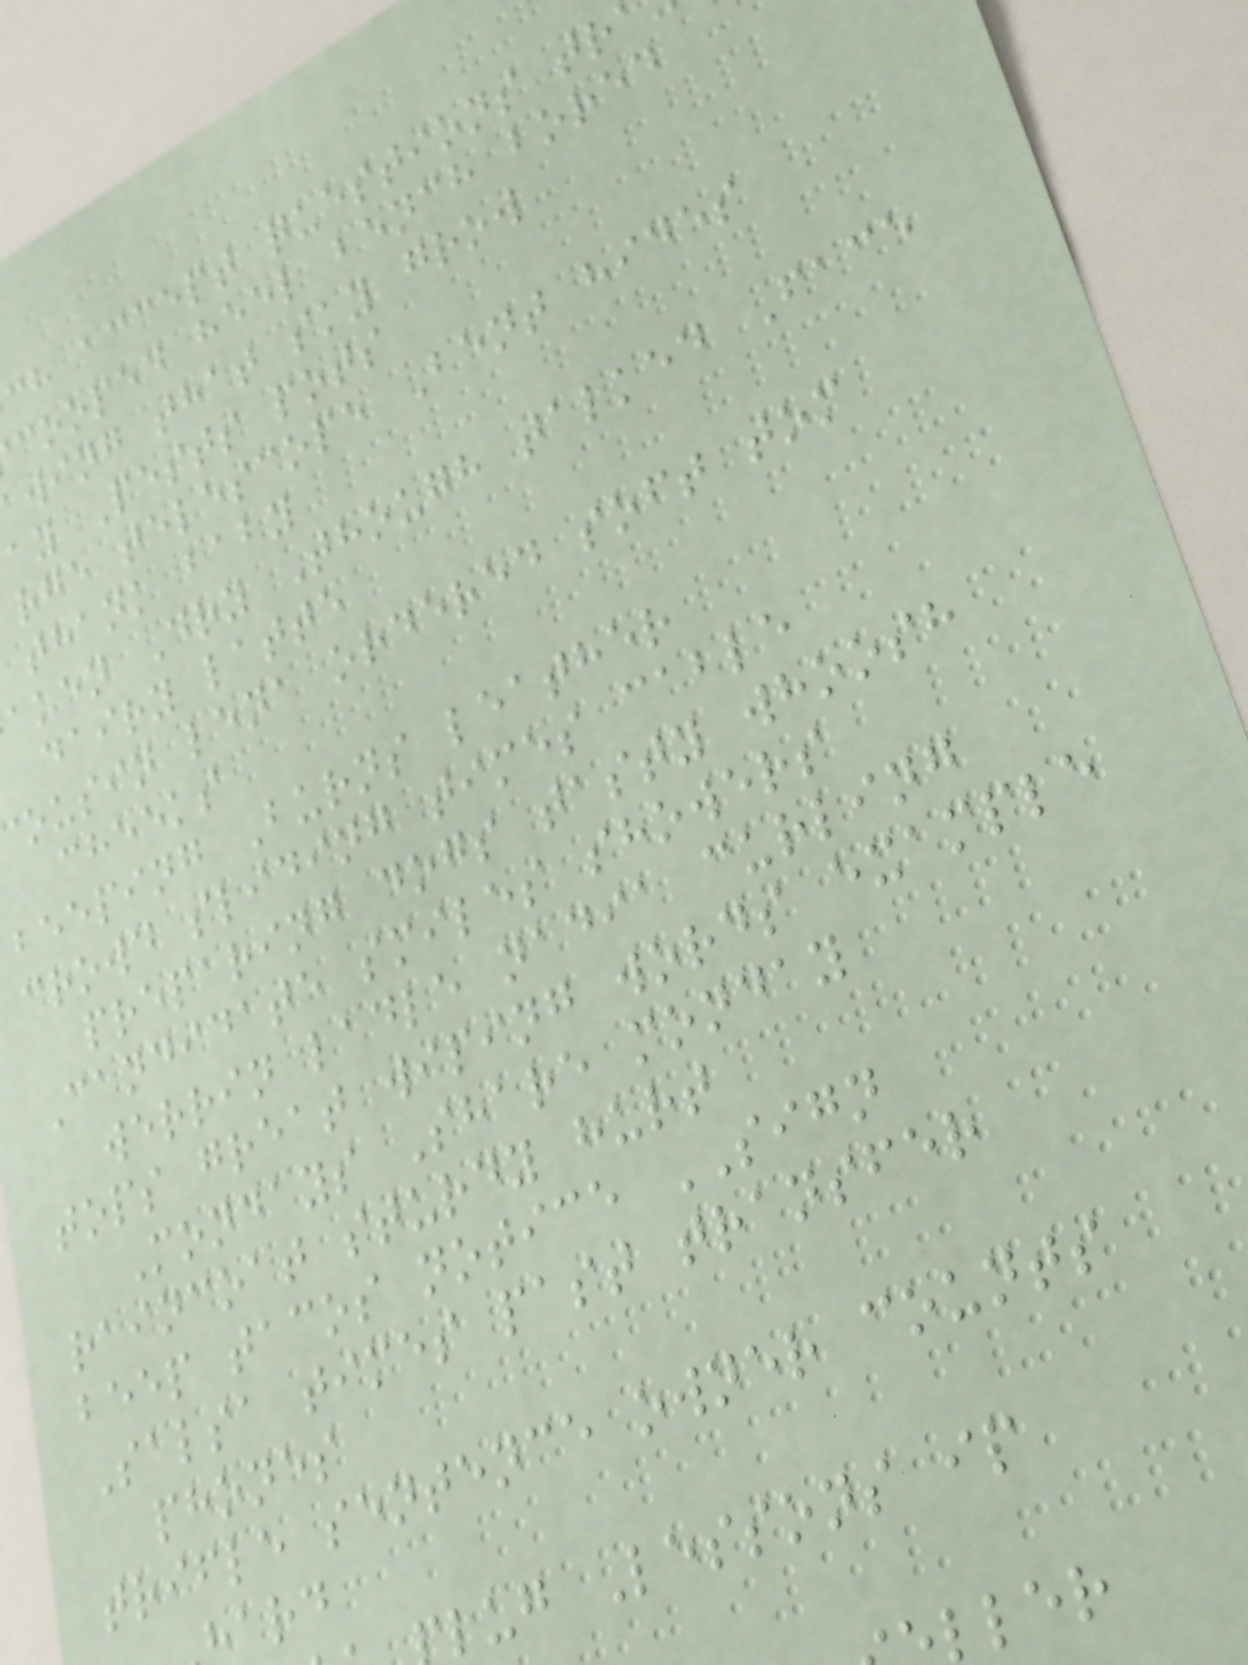ch accept questions tr
cooped heel bench bored
wing that sky grow
ay Pests pots
rge telescope Bent hides
thank baby
aken Dry Though talked Face
dairy latte
ousin lena ordered soft tom
cheeks
beeping Burns leather
crowd sliding times cable
preparing dogs tasty whoosh
Candidate smiles showers
werrin ladle nadia curling
tops great wiping words example
Mondays Share monday
raincoat sturdy hurt
beep tacos notice SIGN
Salsa times past transfer
phones
trifle sentence owner counts
lug Lessons ip
